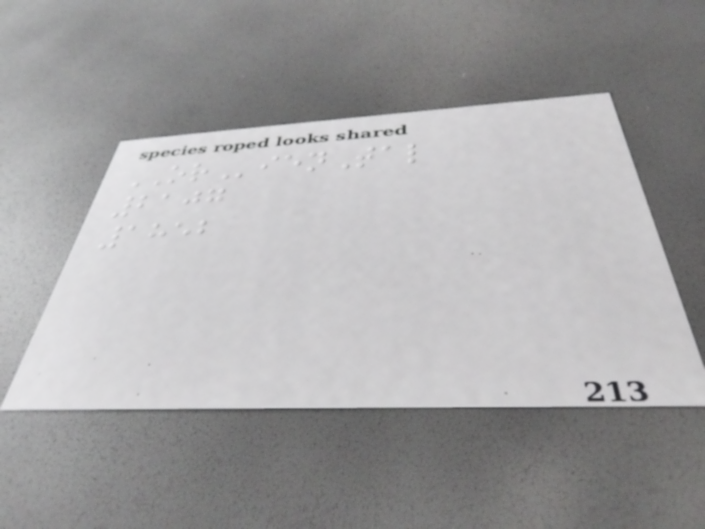ORienTal
2107
1852
